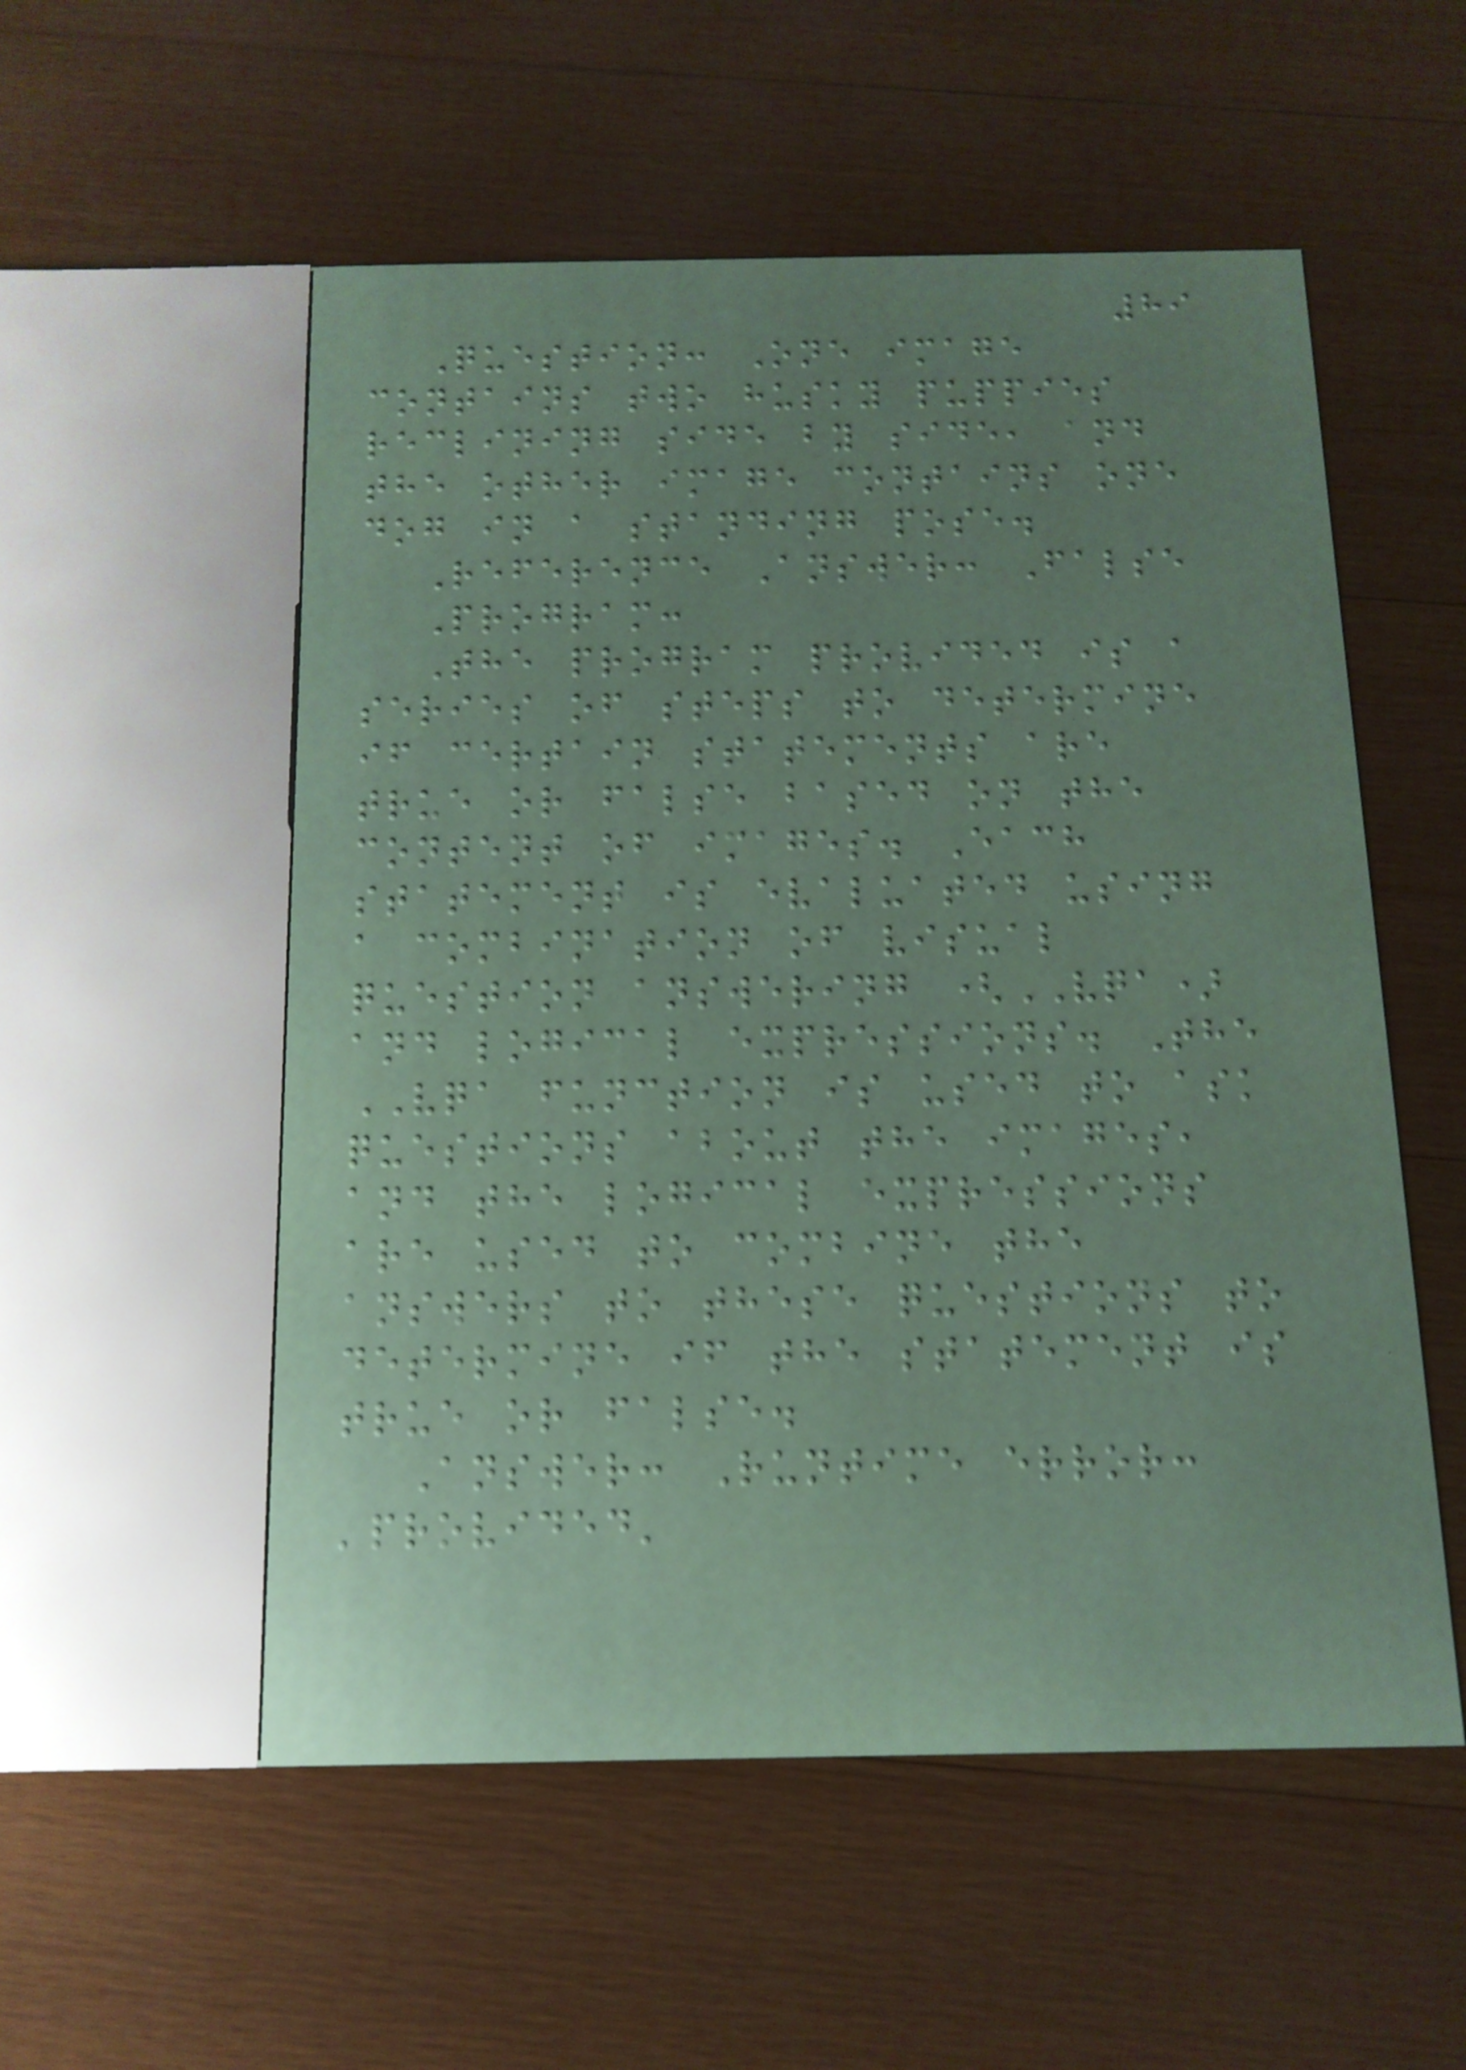89
Question: One image
contains two husky puppies
reclining side by side, and
the other image contains one
dog in a standing pose.
Reference Answer: False
Program:
The program provided is a
series of steps to determine
if certain statements are
true or false based on the
content of images. Each
statement is evaluated using
a combination of visual
question answering (VQA)
and logical expressions. The
VQA function is used to ask
questions about the images,
and the logical expressions
are used to combine the
answers to these questions to
determine if the statement is
true or false.
Answer: Runtime error:
'provided'
